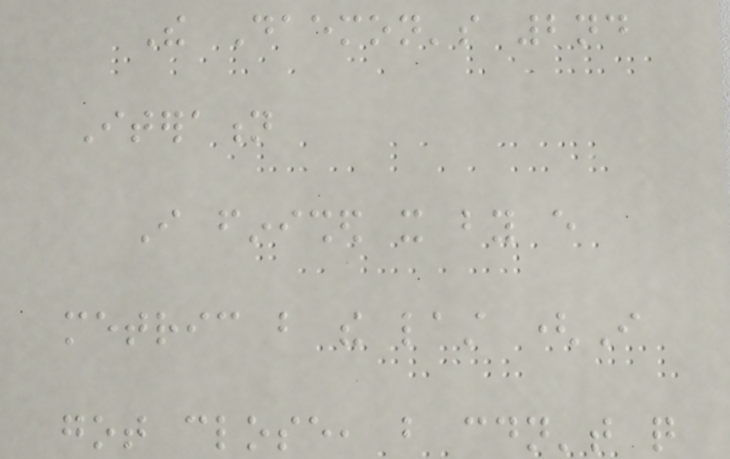The Daemon's 2nd
Iteration
I finished it by every
metric but the last (I
got close, but couldn't quite
